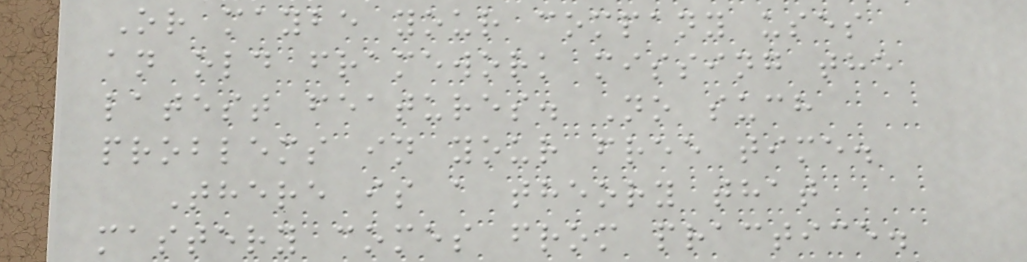Or maybe your company uses
an old framework missing the
latest features. No such
problems in your free time.
There is a theory that
mastery comes from practice.
